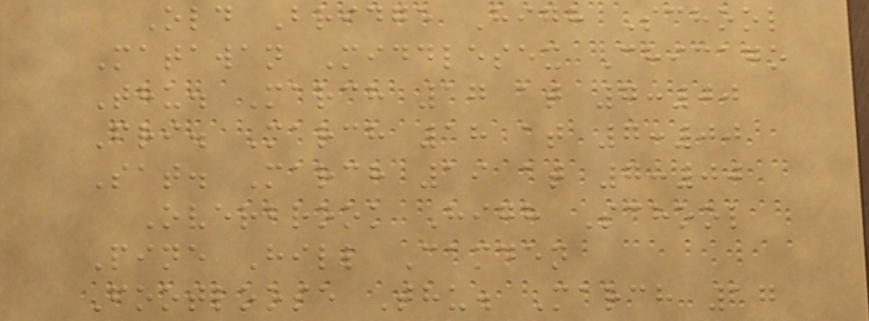Old Bridge High School
Matawan Middlesex Chicago
Thu. March 17 at 7:00
Fri. March 18 at 7:00
Sat. March 19 at 7:00
Overbrook High School
Pine Hill Camden
Footloose Thu. March 17
